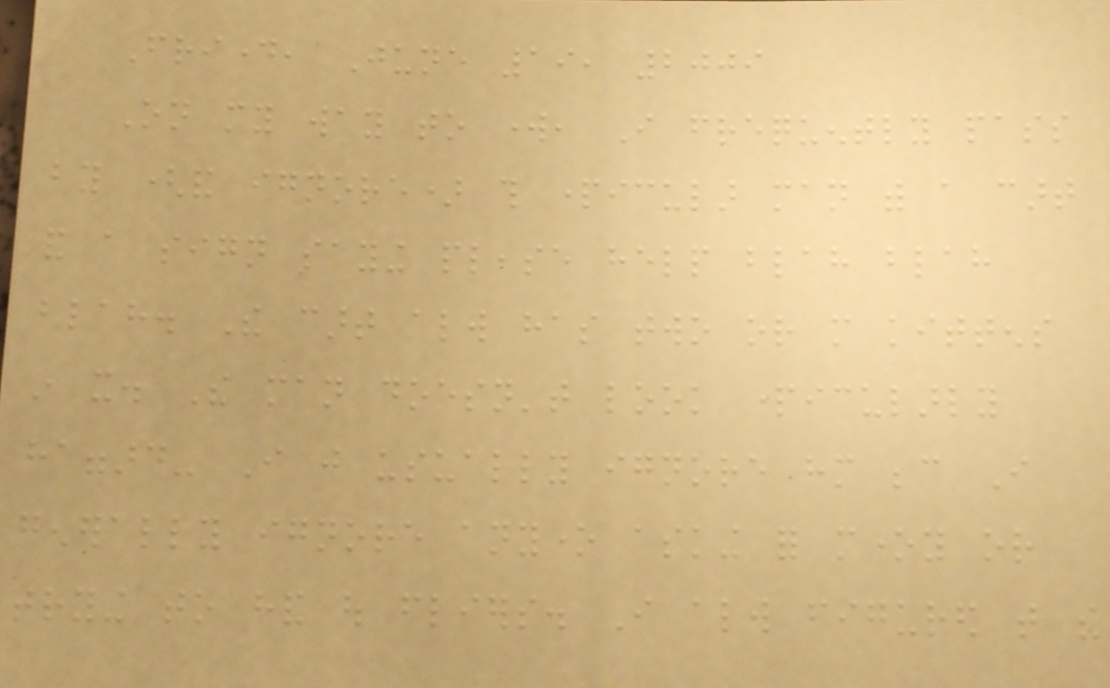Friday, June 19, 2009
On my way to work, I frequently pass
by (and ignore) this particular man with a cart
and a sign saying please help blah blah
blah. The cart always has two or more kittens
in it. The man doesn't look particularly
haggard- I just usually ignore him because I
generally ignore anyone asking for money or
trying to hand out fliers. I always figured that the
